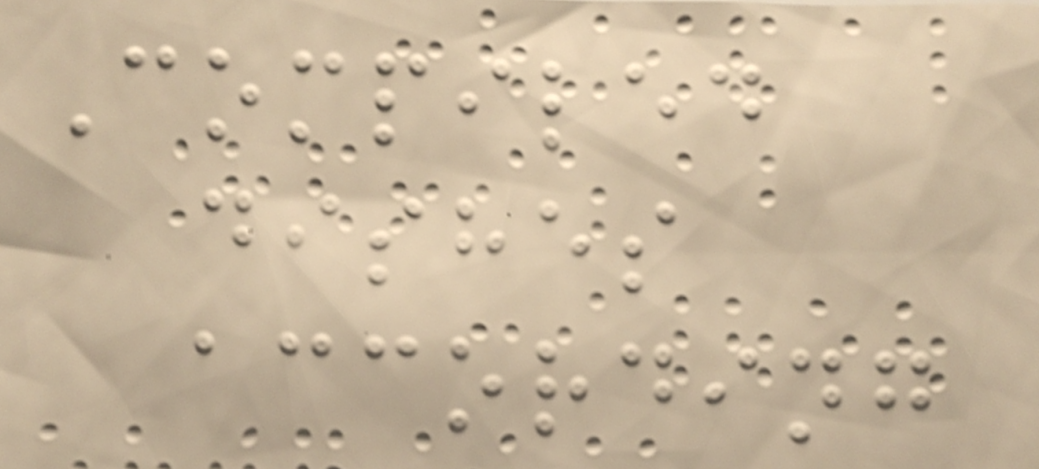Compiled
dishes
according
